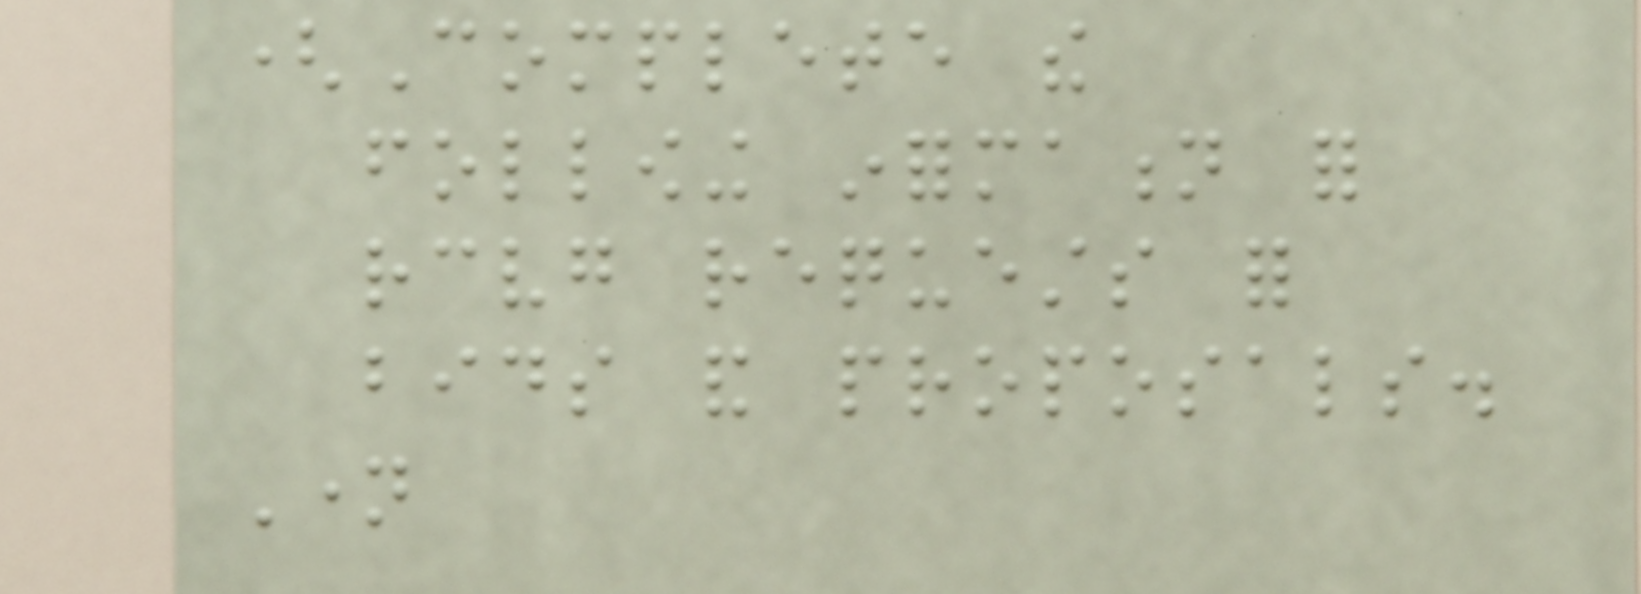(Complete the
following information for
receiving requests for
bids and proposals.
Name
